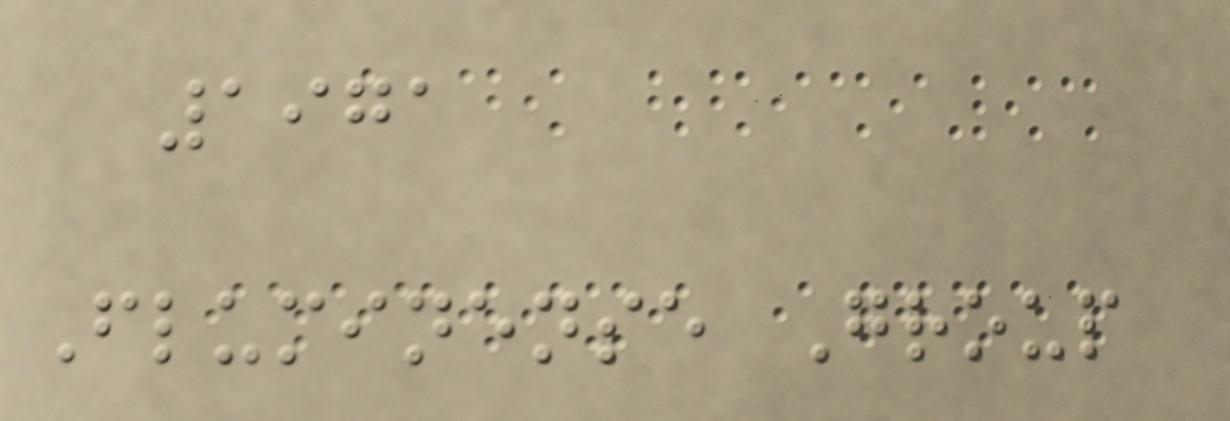1971
Fluminense Group
